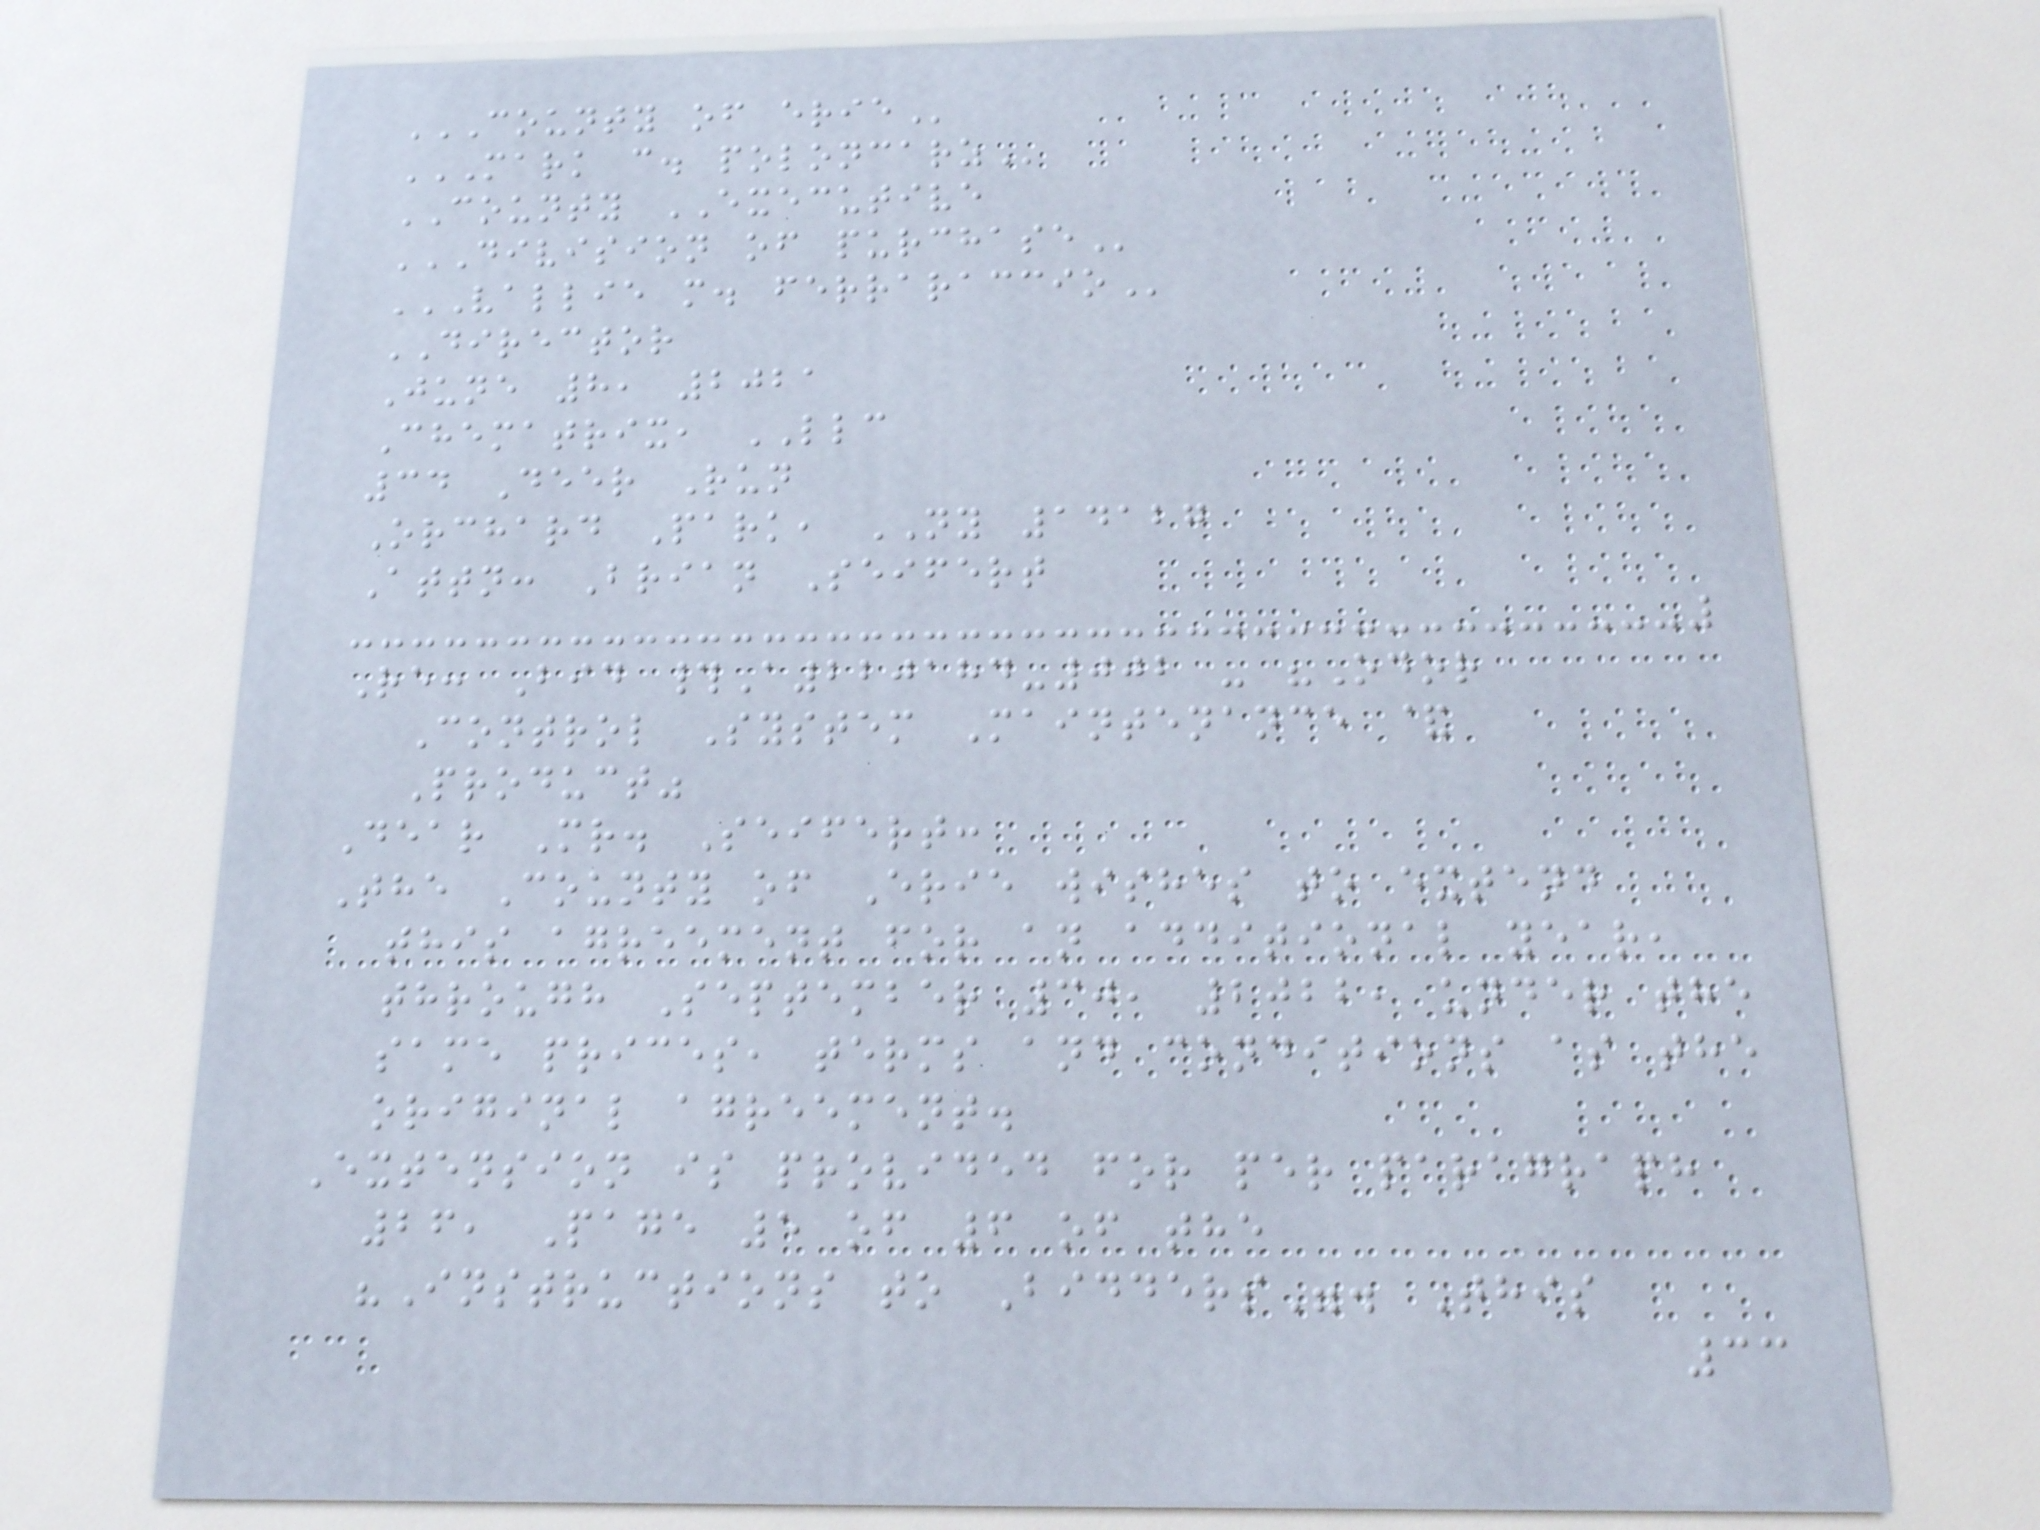COUNTY OF ERIE
MARK C. POLONCARZ
COUNTY EXECUTIVE
DIVISION OF PURCHASE
VALLIE M. FERRARACCIO
DIRECTOR
June 8, 2021
Chematrix, LLC
34 Deer Run
Orchard Park, NY 14127
Attn: Brian Seifert
Re: Bid #A220184-002 - "Odor
Control System Maintenance &
Product"
Dear Mr. Seifert:
The County of Erie wishes to extend
this agreement for an additional year,
through September 30, 2022, under the
same prices, terms and conditions as the
original agreement.
Extension is provided for per paragraph
26, Page 5 of 6 of the
"Instructions to Bidders". This
33
